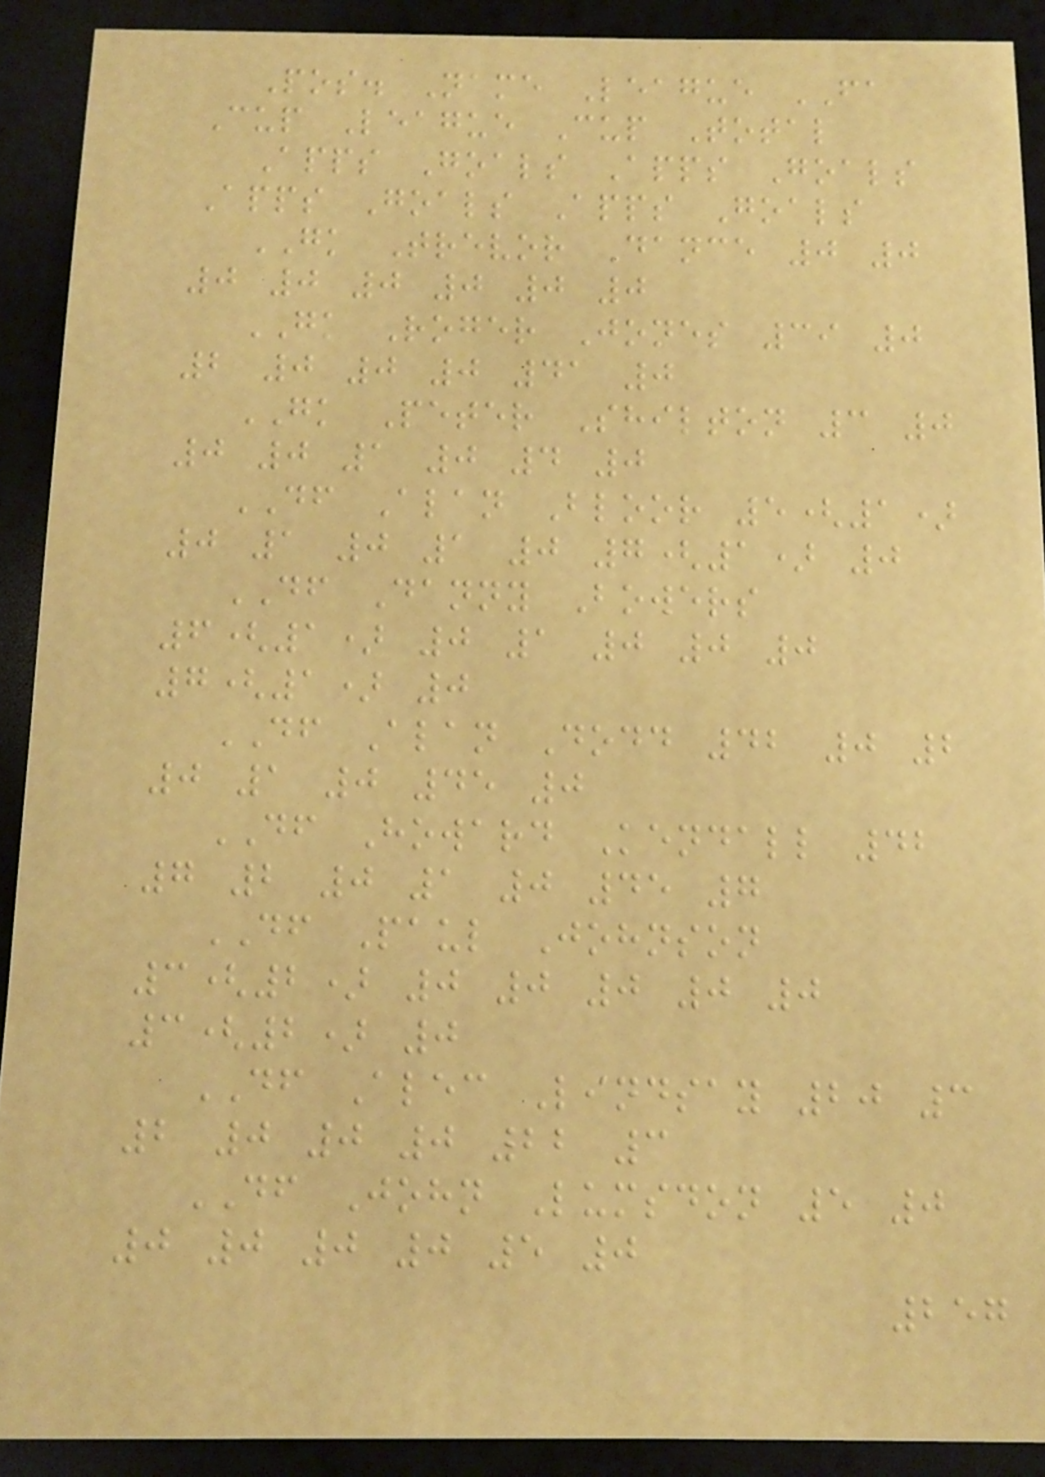Pos. Name League FA
Cup League Cup Total
Apps Goals Apps Goals
Apps Goals Apps Goals
GK Trevor Dance 0 0
0 0 0 0 0 0
GK Roger Jones 39 0
2 0 0 0 41 0
GK Peter Shilton 3 0
0 0 1 0 4 0
DF Alan Bloor 5(1)
0 1 0 1 0 7(1) 0
DF Danny Bowers
6(1) 0 1 0 0 0
7(1) 0
DF Alan Dodd 42 0 2
0 1 0 45 0
DF Howard Kendall 42
7 2 0 1 0 45 7
DF Paul Johnson
3(2) 0 0 0 0 0
3(2) 0
DF Alec Lindsay 20 3
2 0 0 0 22 3
DF John Lumsdon 5 0
0 0 0 0 5 0
257
